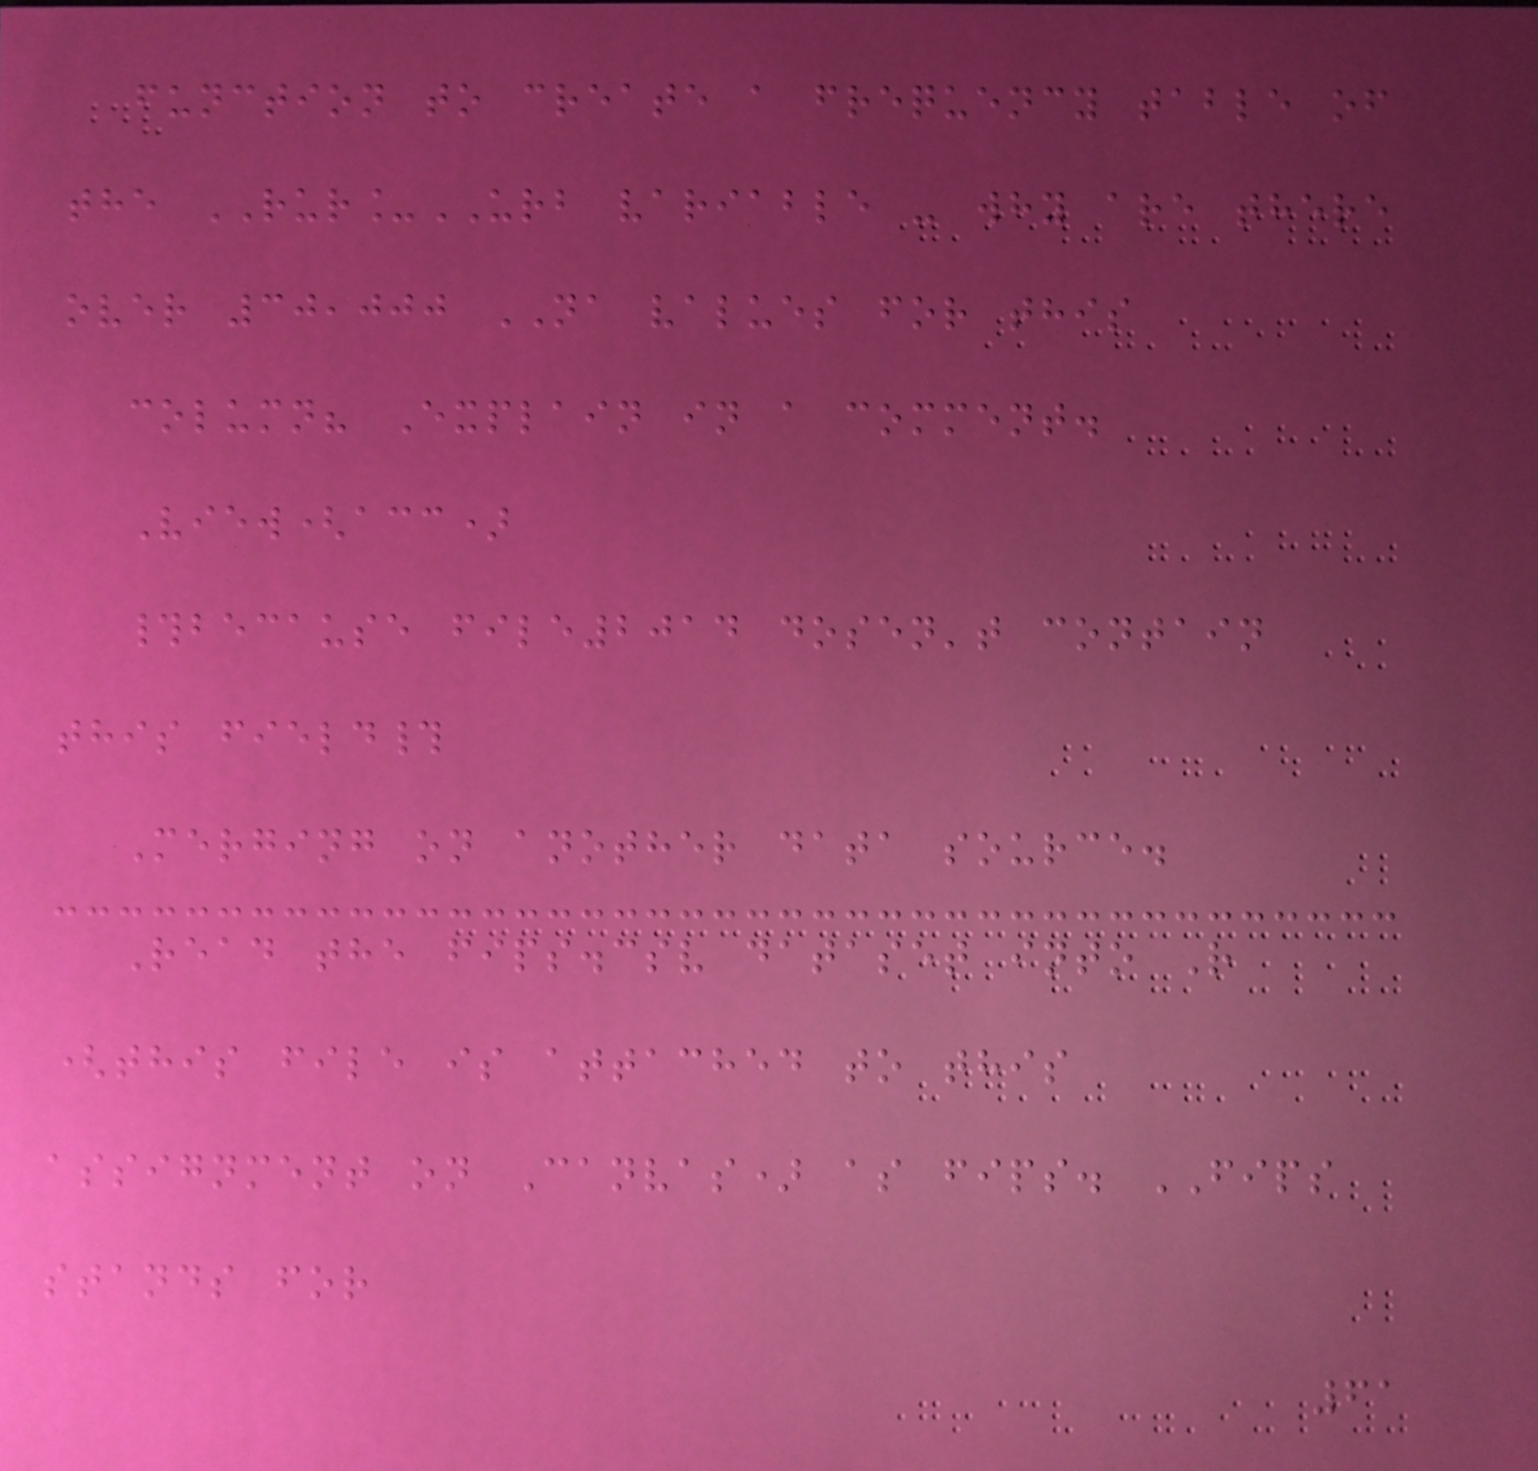function to create a frequency table of
the RUR_URB variable - why are there
over 30,000 NA values for this
column? Explain in a comment.
View(acc)
#because file2014 dosen't contain
this field#
Merging on another data source.
Read the fips.csv dataset into R
(this file is attached to this
assignment on Canvas) as fips. FIPS
stands for
61
